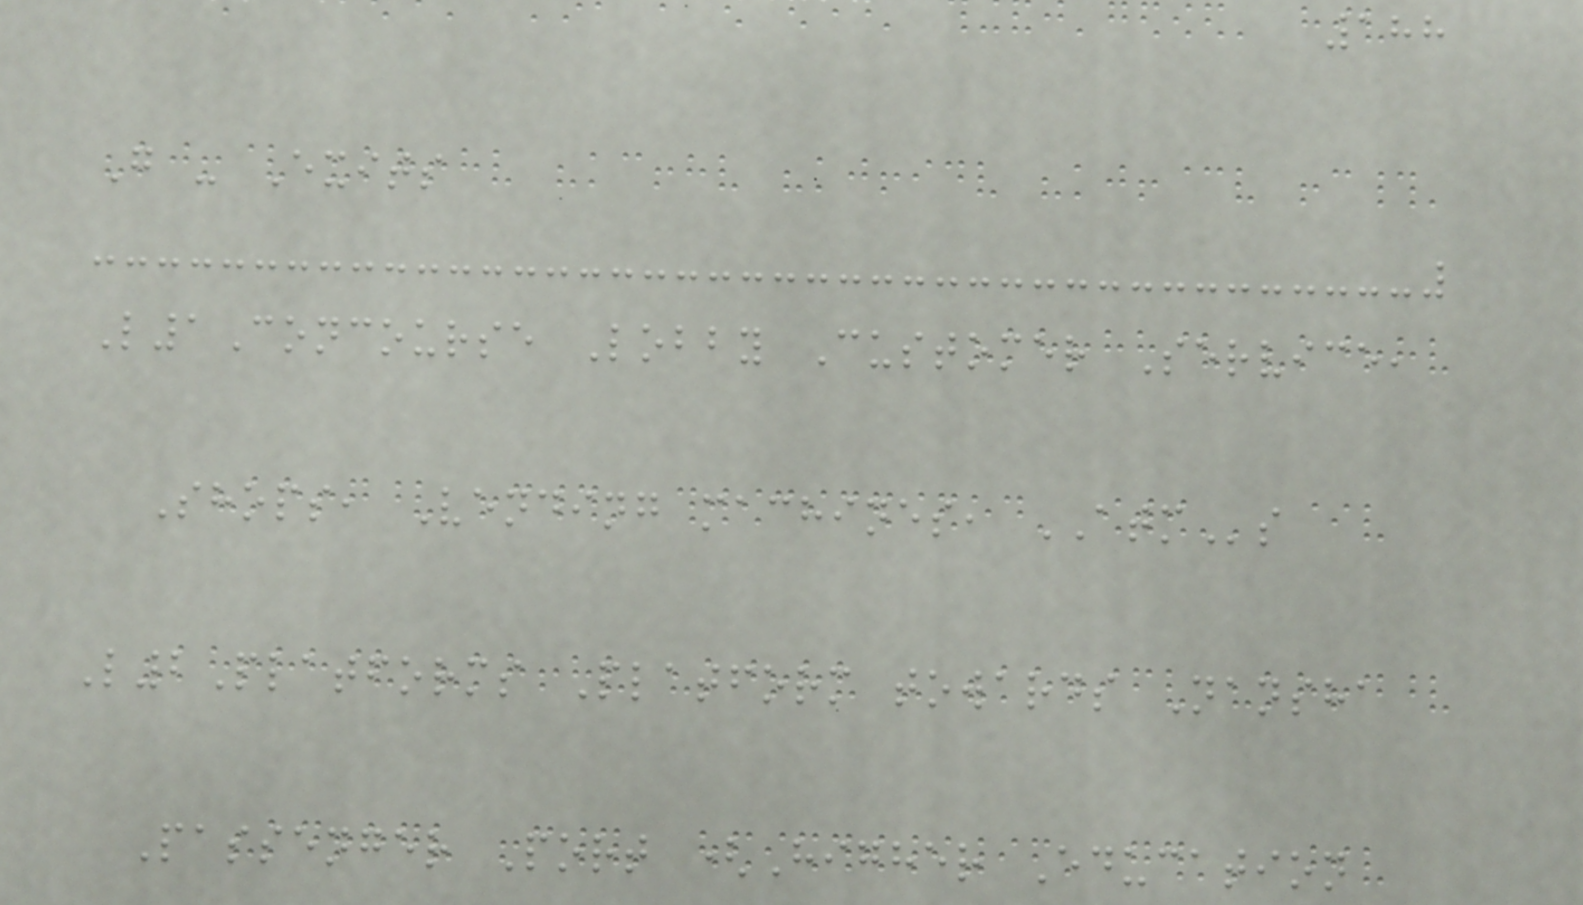188
G - Exits
L1Concourse Lobby Customer Service,
Shops, Vending machines, ATMs
L2Platforms Platform towards Nansha
Passenger Port (Higher Education
